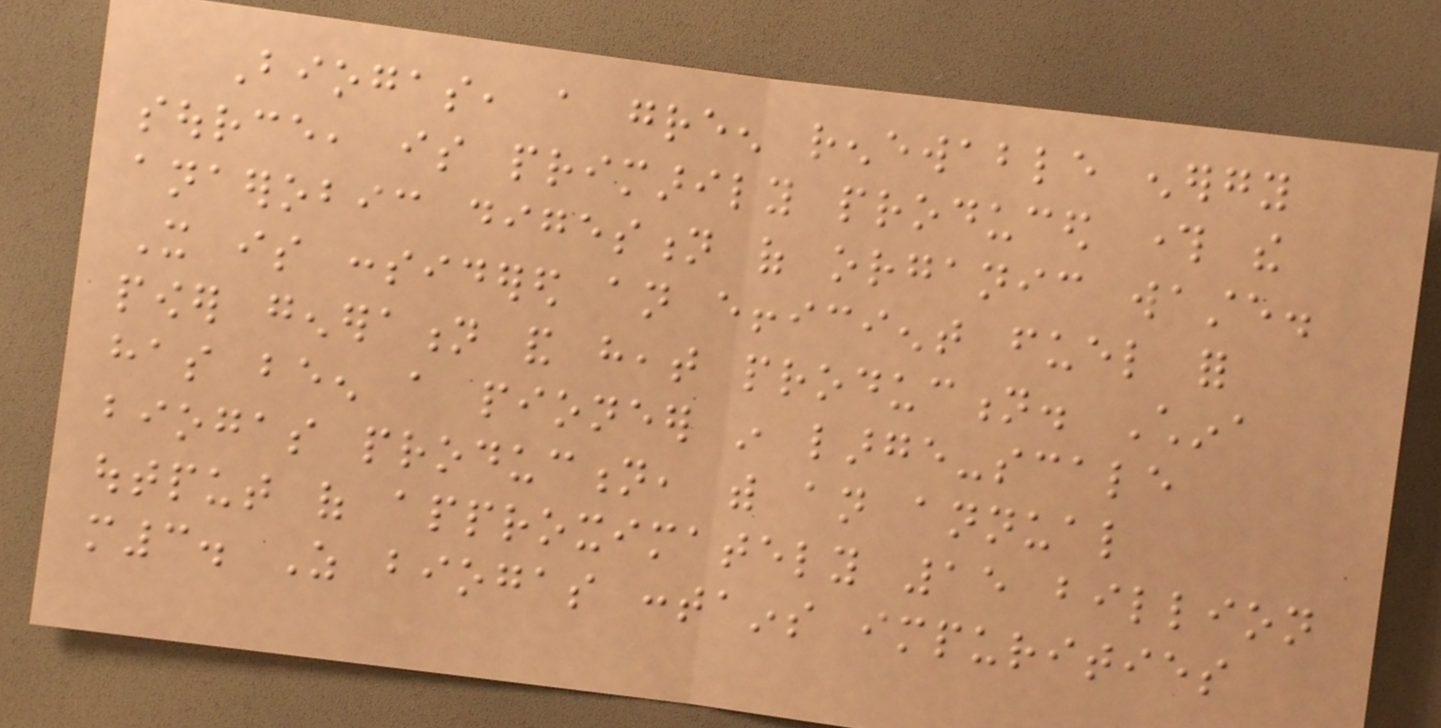Biogas, a green renewable energy
source, is primarily produced through the
anaerobic digestion of organic waste.
It is considered an efficient fuel for
power generation and heat production. China
has been a pioneer in large-scale
biogas production, with an annual
output of approximately 15 billion
m3. As biogas contains impurities
